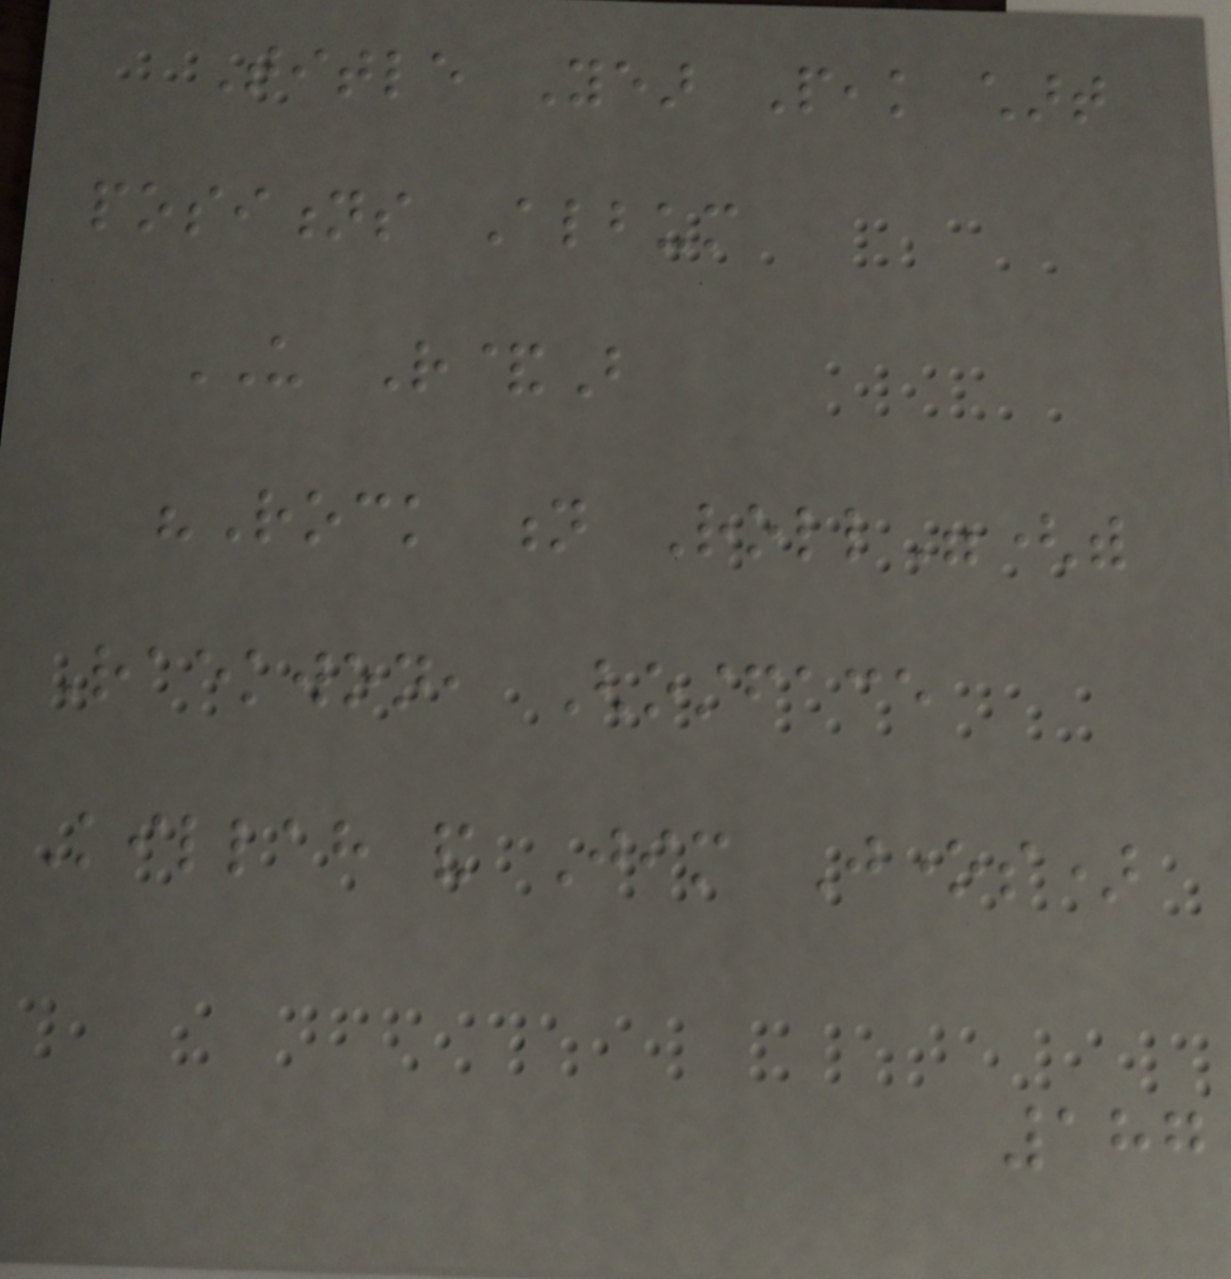Title Year Peak chart
positions Album
US R&B
"Rock n Roll"(with
Raekwon, Ghostface
Killah and Jim Jones)
187
